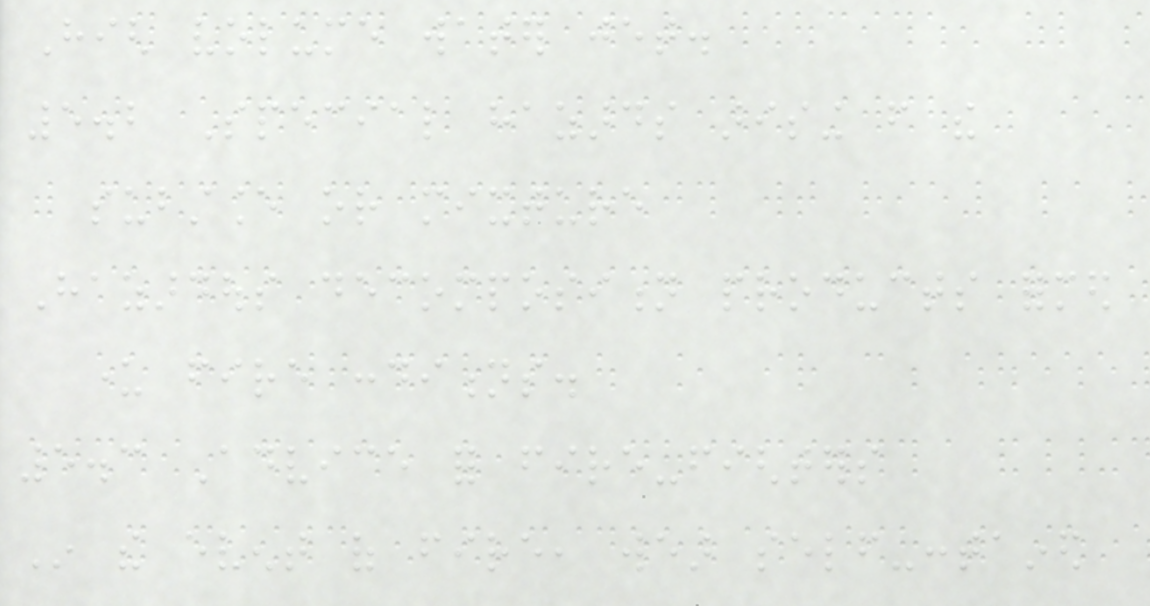High volume water jet.
5.2 Special hazards arising from the
substance or mixture
Hazardous decomposition products formed
under fire conditions.
5.3 Advice for fire-fighters
In the event of fire, wear self-contained
